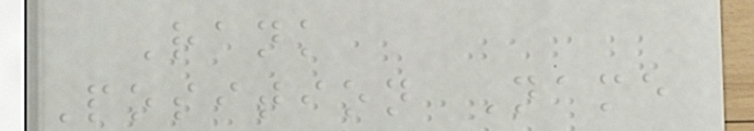Rank
Position Name
